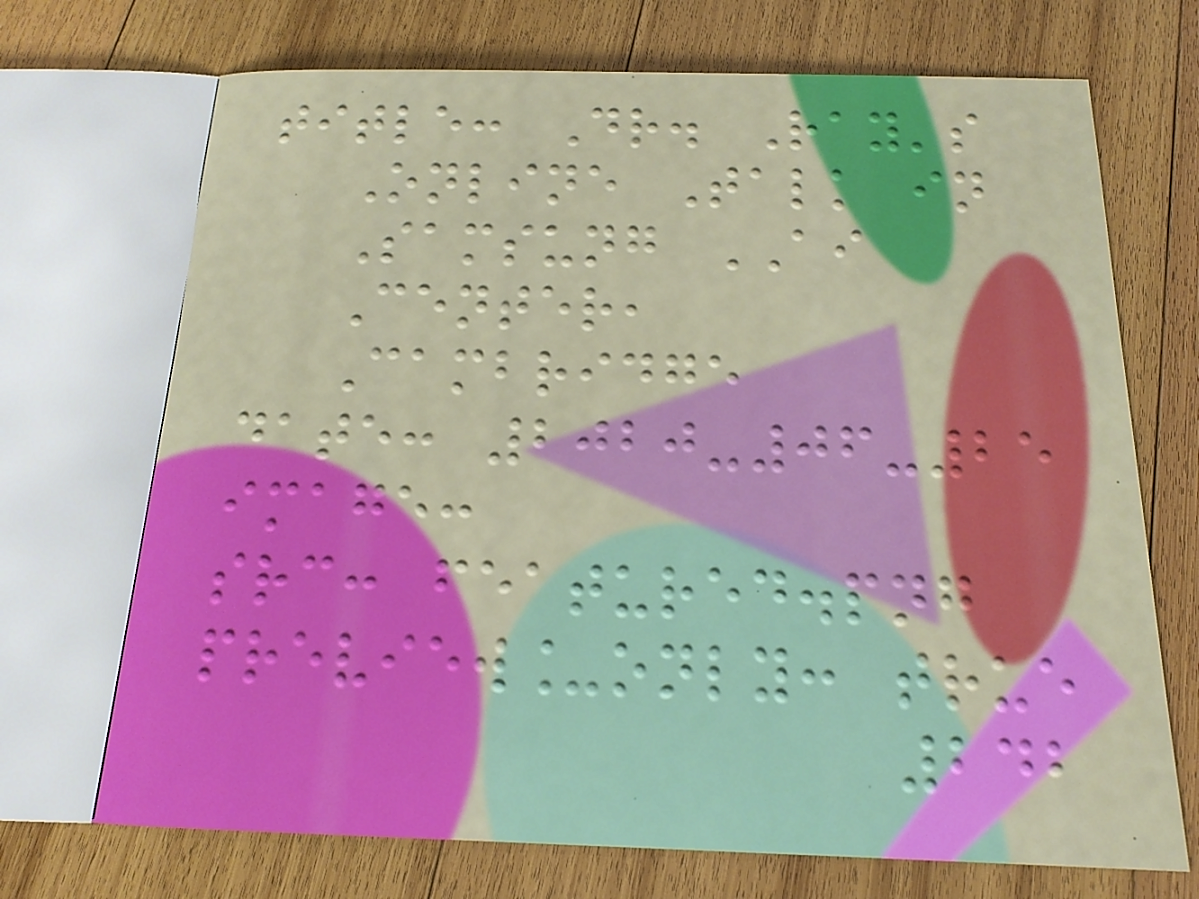title: Dr. Ray's
Online Talk in
Samsung AI
Center,
Cambridge
date: 2020-06-25
image:
src: featured.png
preview_only: true
242
